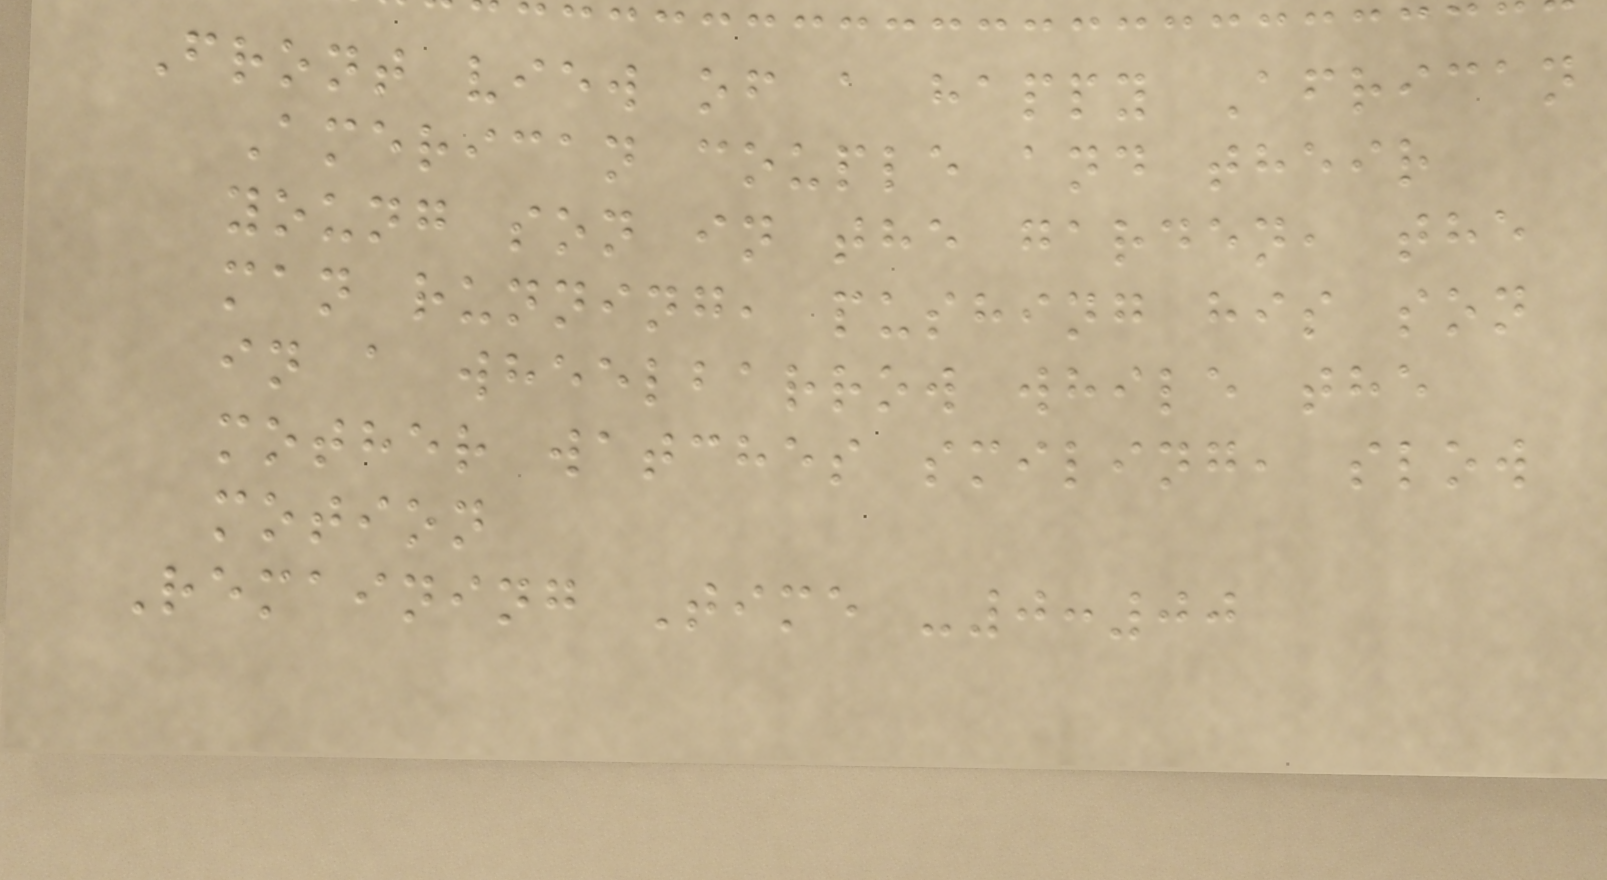Front view of a happy African
American couple and their
young son in the garden, the
man running, pushing his son
in a wheelbarrow while the
mother watches smiling, slow
motion
Remaining Time -0:00
